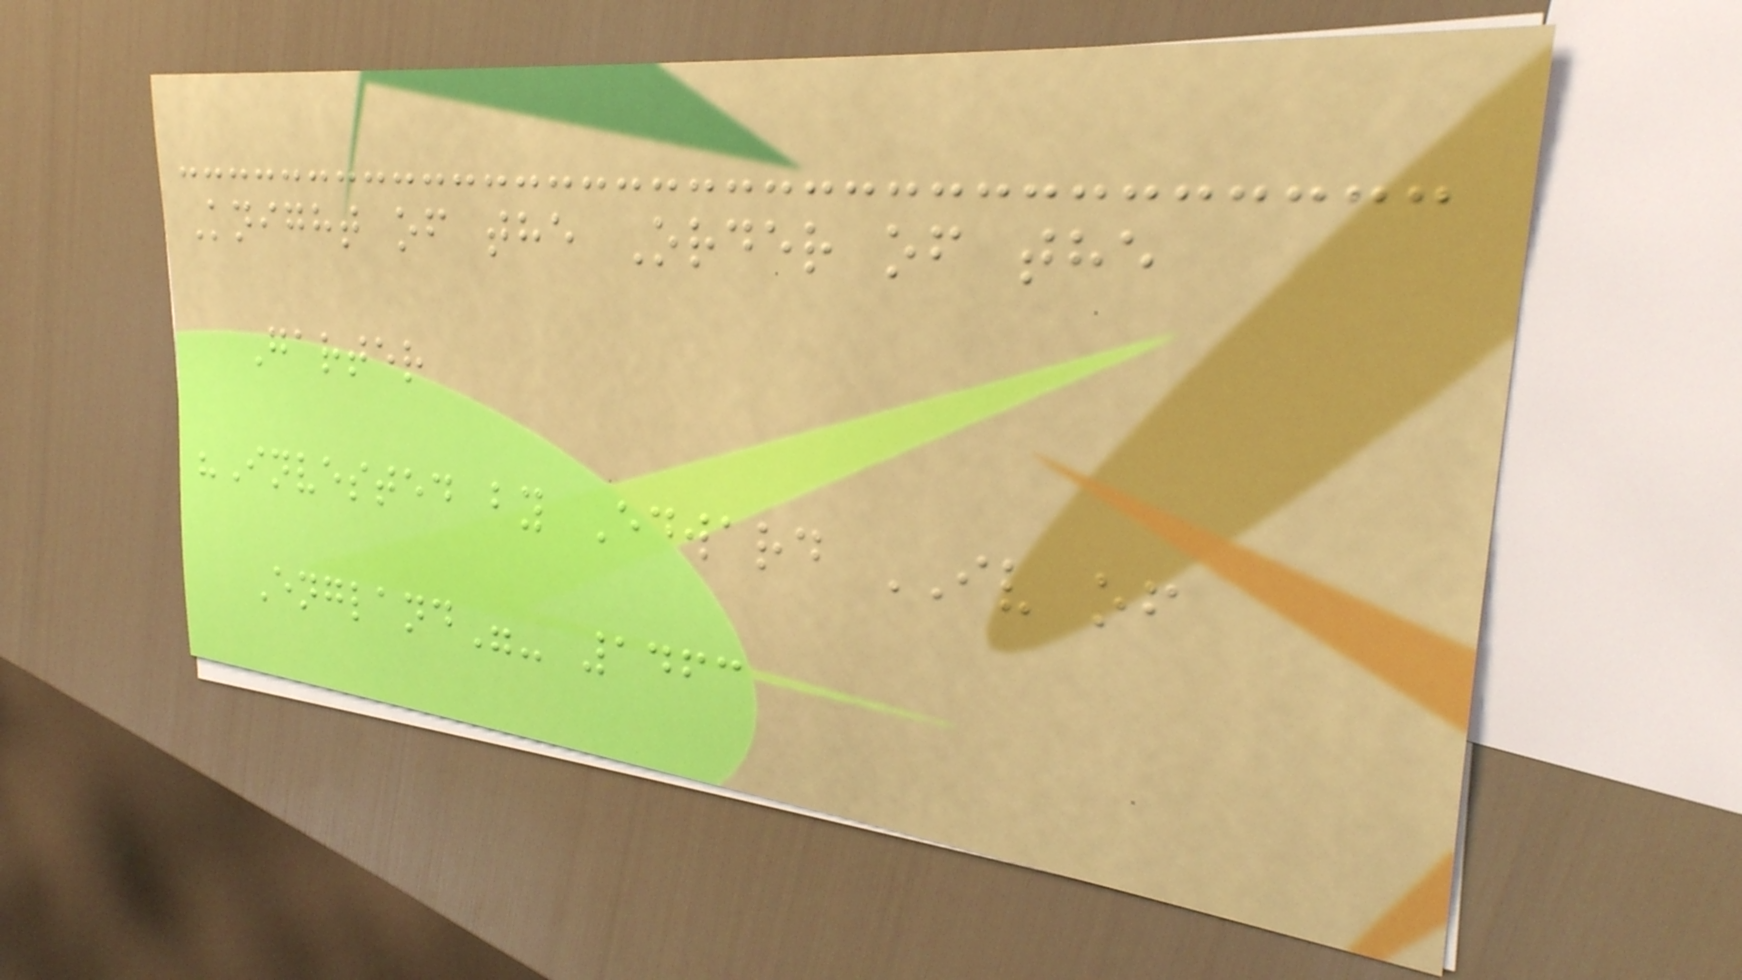Knight of the Order of the
Garter
"Invested by Edward IV of
England"- 1463
